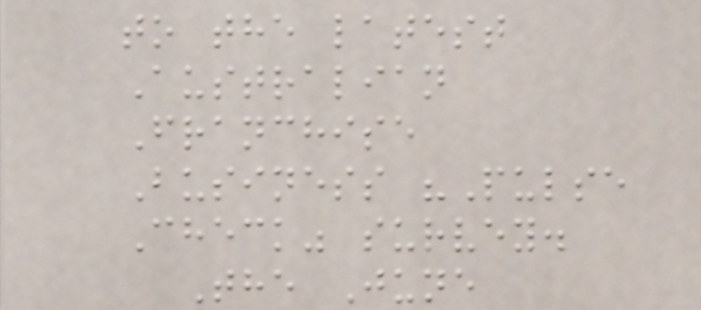to the latest
Australian
Franchise
Business "Pulse
Check" survey.
The June
